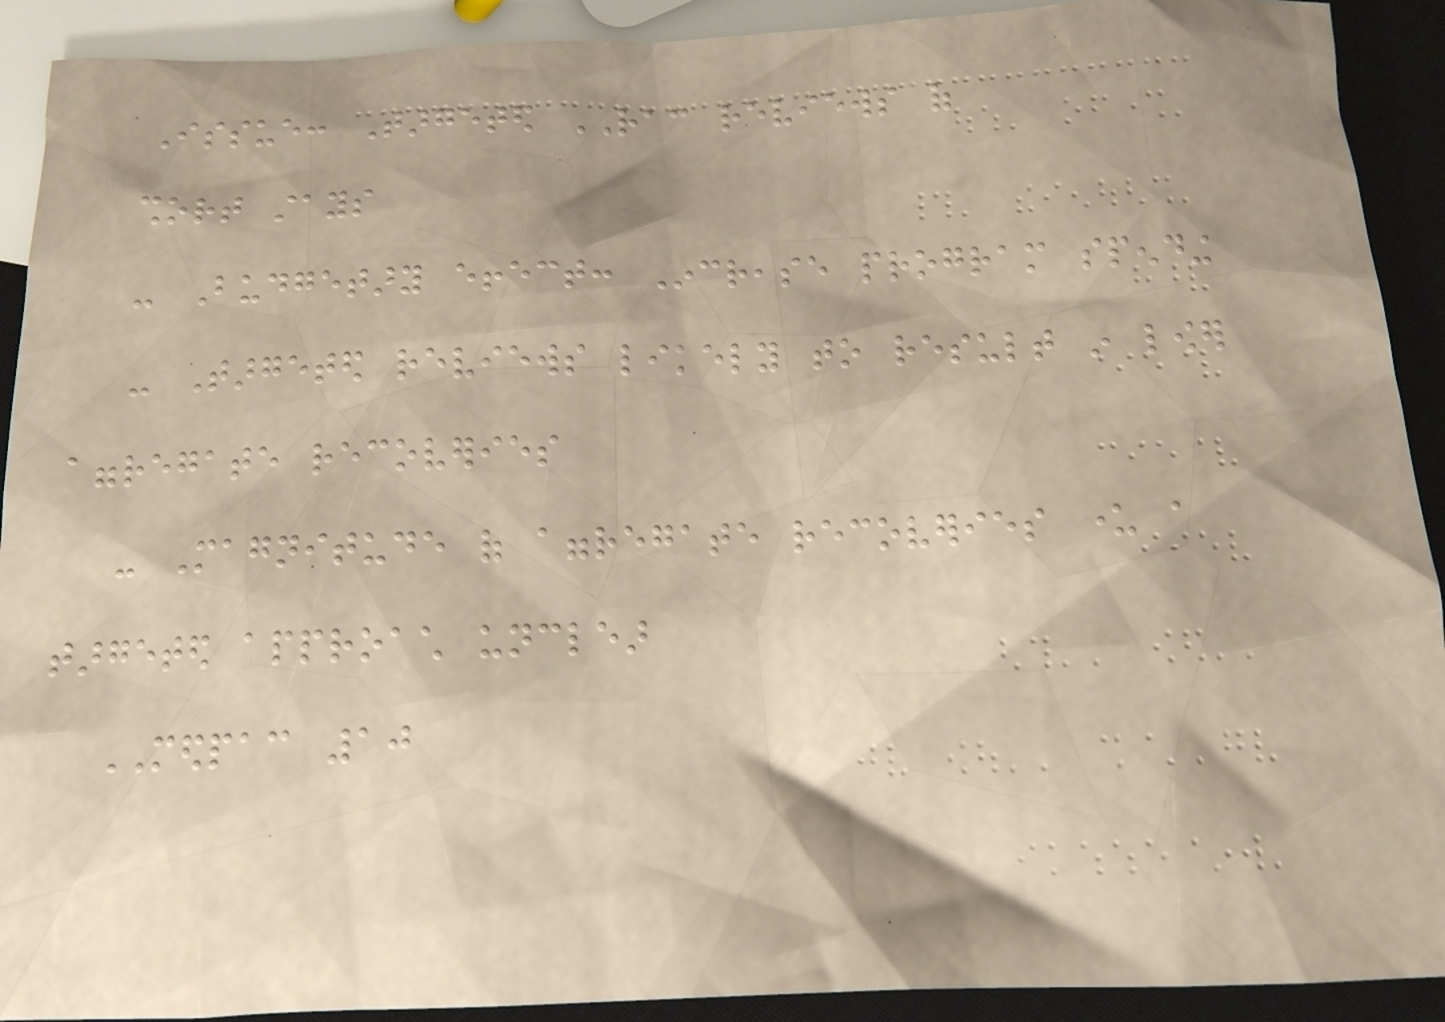Issue: Targeted RAC reviews of
short stays
- Budgetary effect: Increase program spending
- Targeted reviews likely to result in lower
aggregate recoveries
- Magnitude of aggregate recoveries under a
targeted approach unclear
MEDPAC 10
